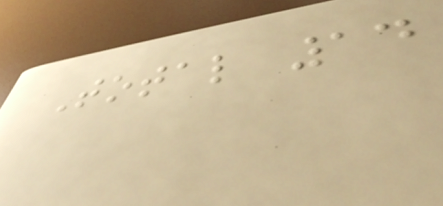Total 14
